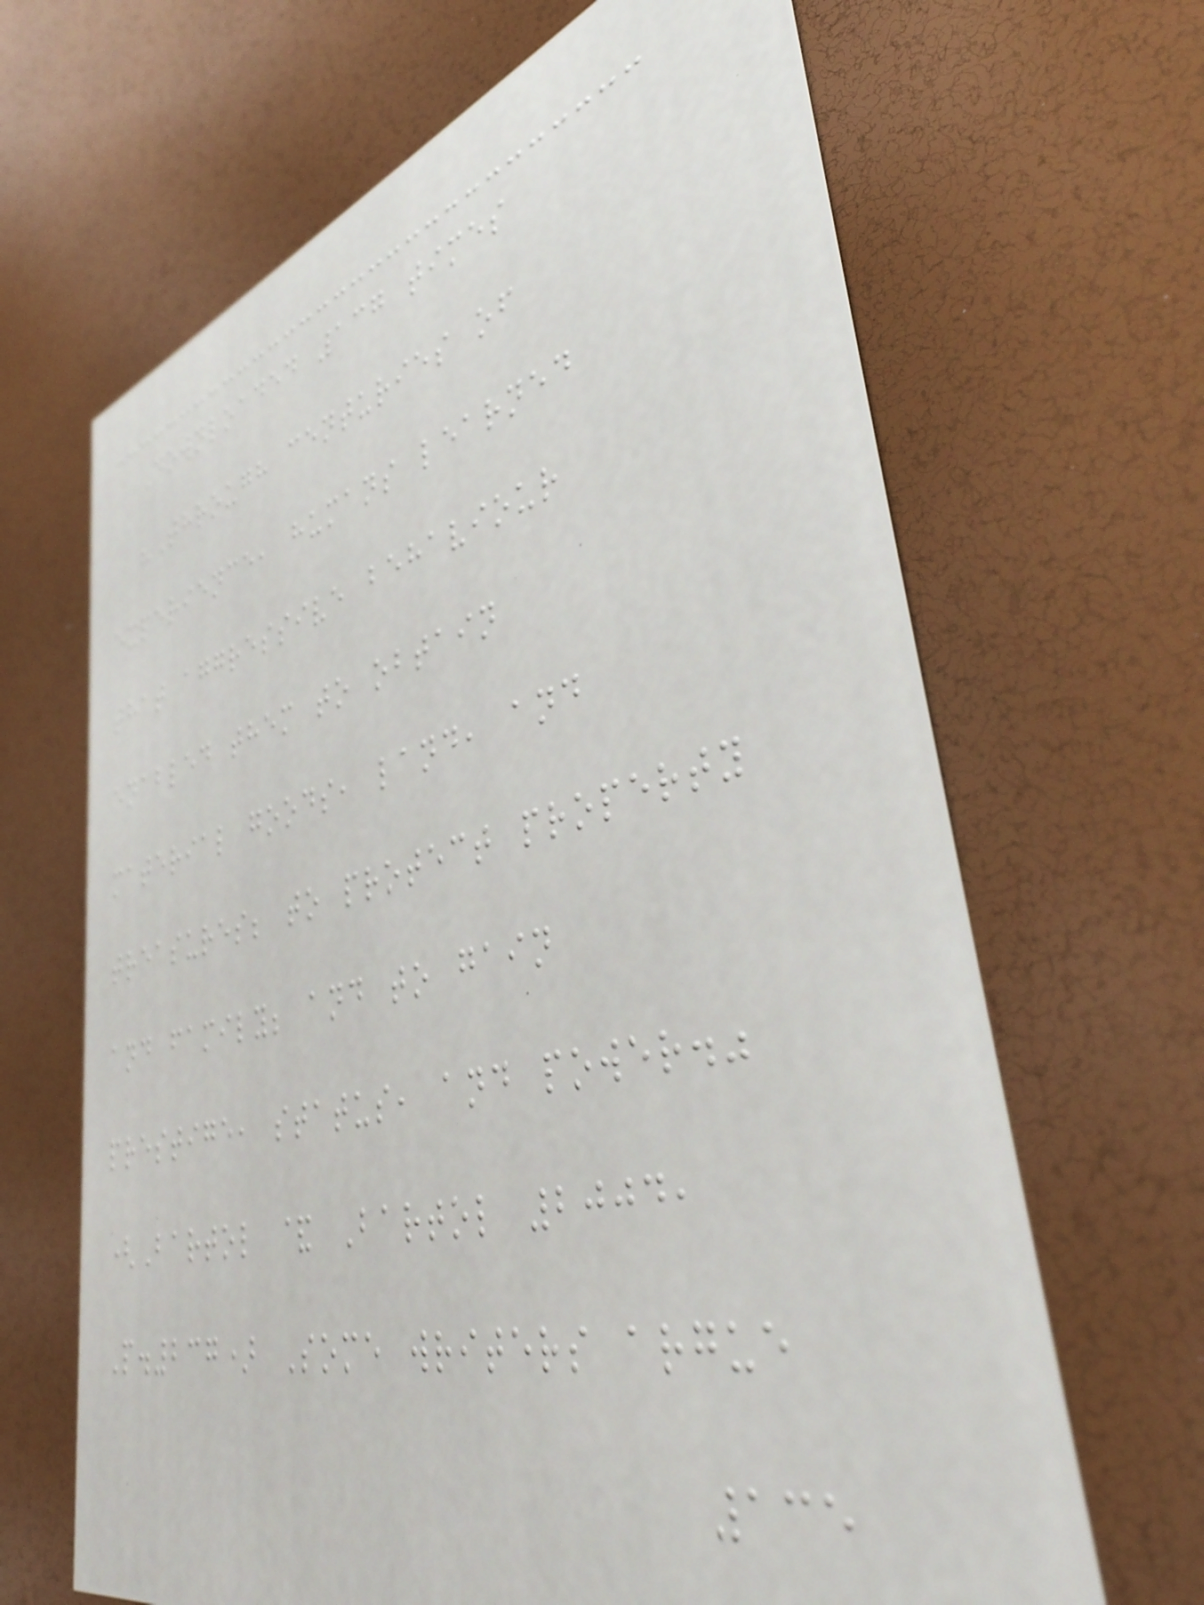Downloaded 137 times
"Through centuries of
experience, humans learned
that aggressive behaviour
enabled them to obtain
material goods, land, and
treasures; to protect property
and family; and to gain
prestige, status, and power."
(Bartol & Bartol 2004,
P.237) Some writers argue
135
